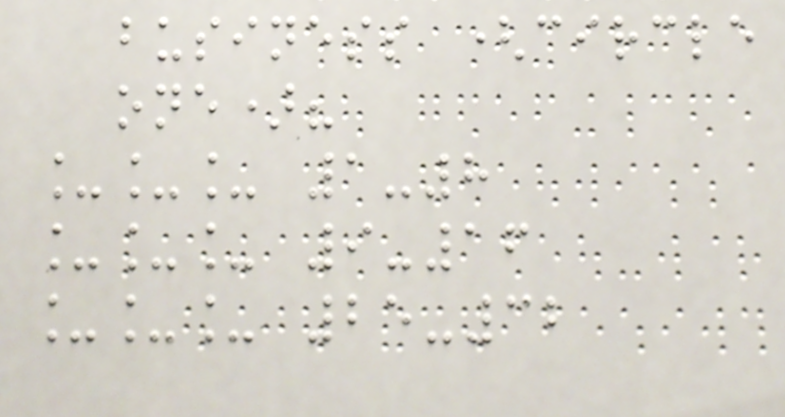business (circle
one)?
___ 1-8
___ 9-16
___ 25-32
